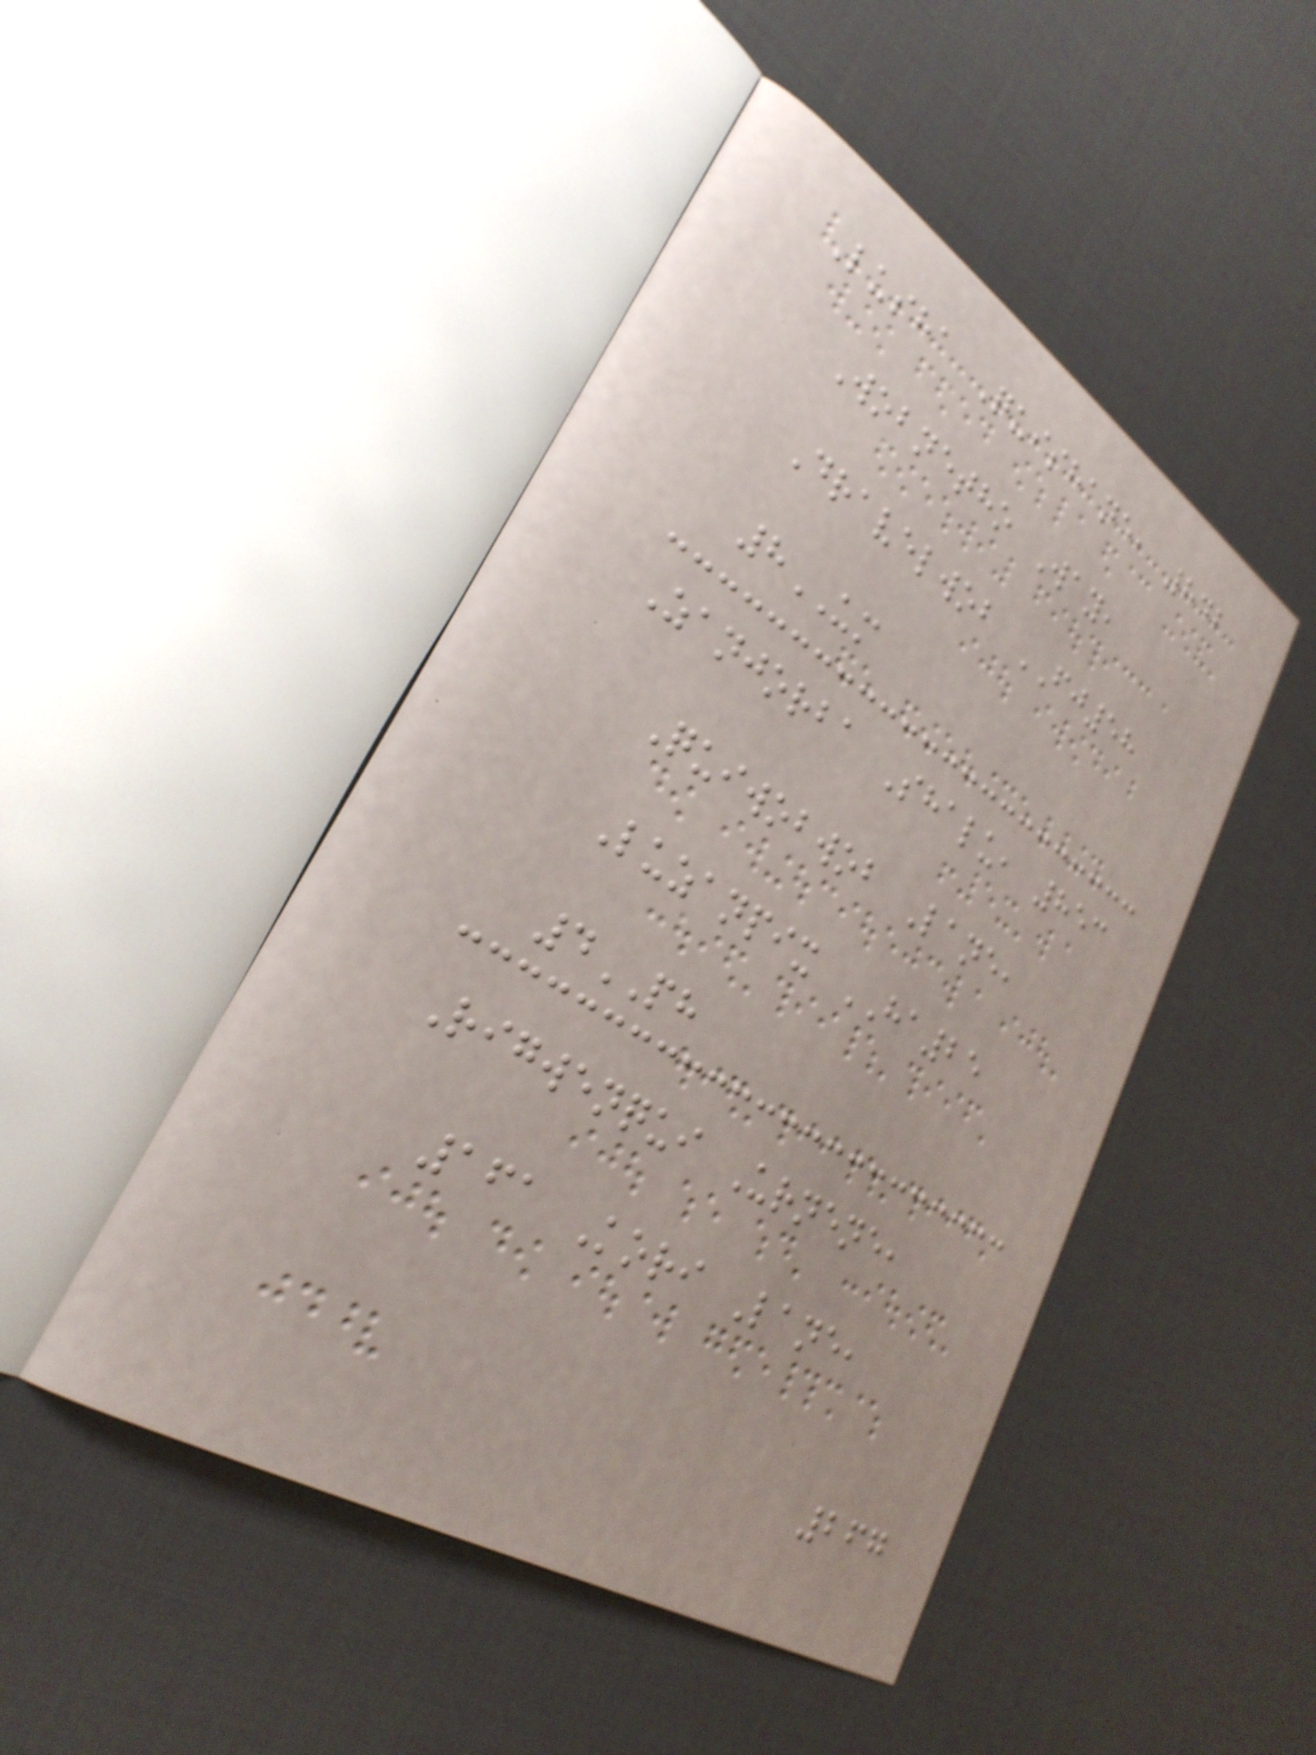Lusha Quishane, 842
Wobnetho Way,
Dravelwob FJ58
8UM
Zanjorba Shalu, 853
Quiwobwob Lane,
Luzanpix HA25
4PH
Rigwenqui Urnene,
161 Kori Lane,
267
